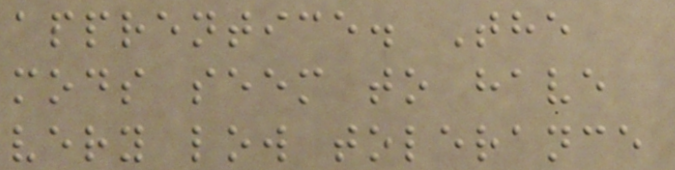apprentice. The
mods seem to have
very low tolerance
